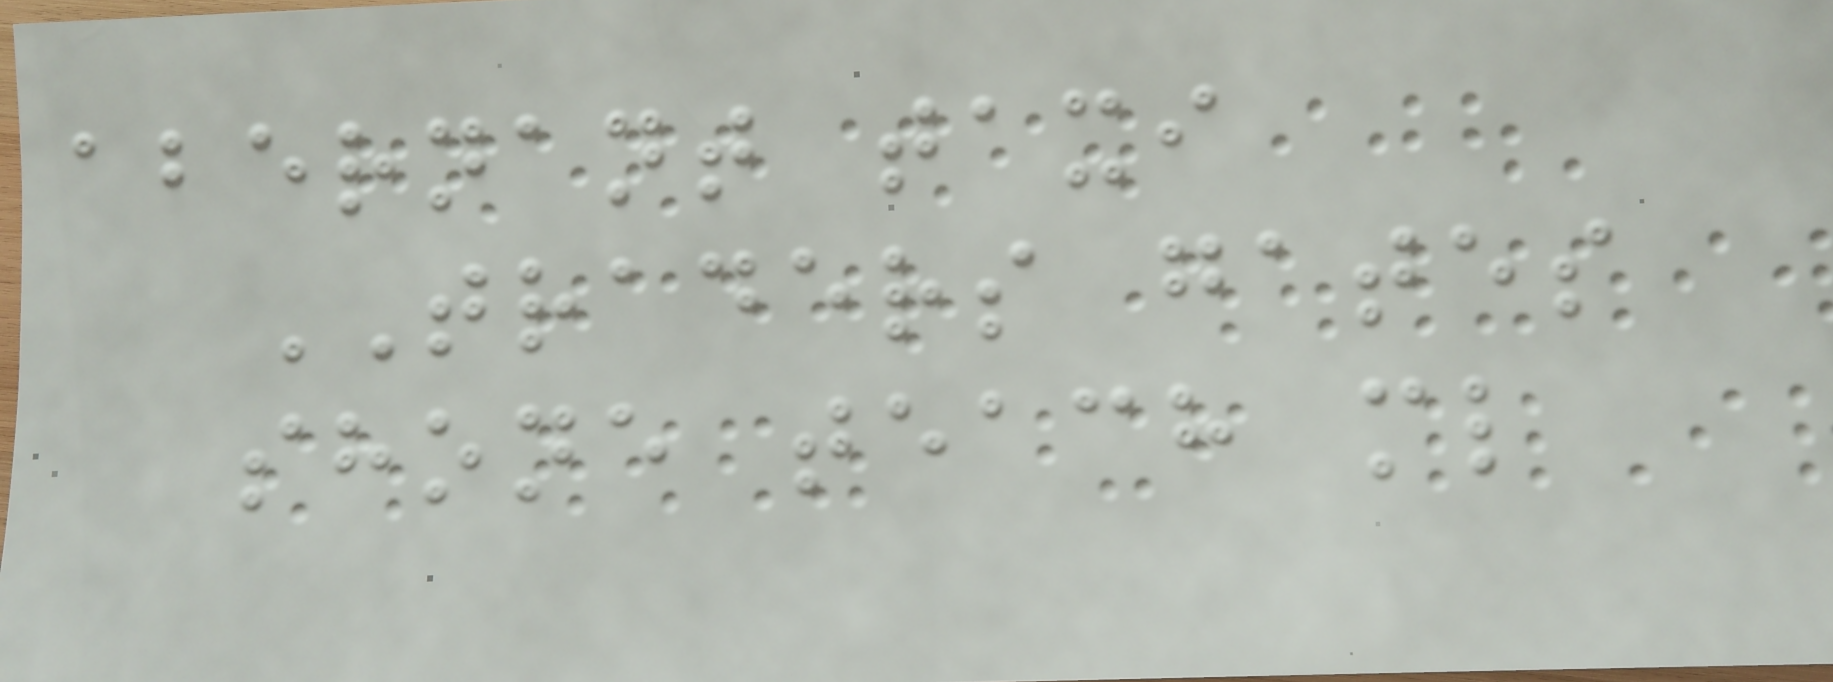abernant taxi
TRADERS gates
shone teach ml
